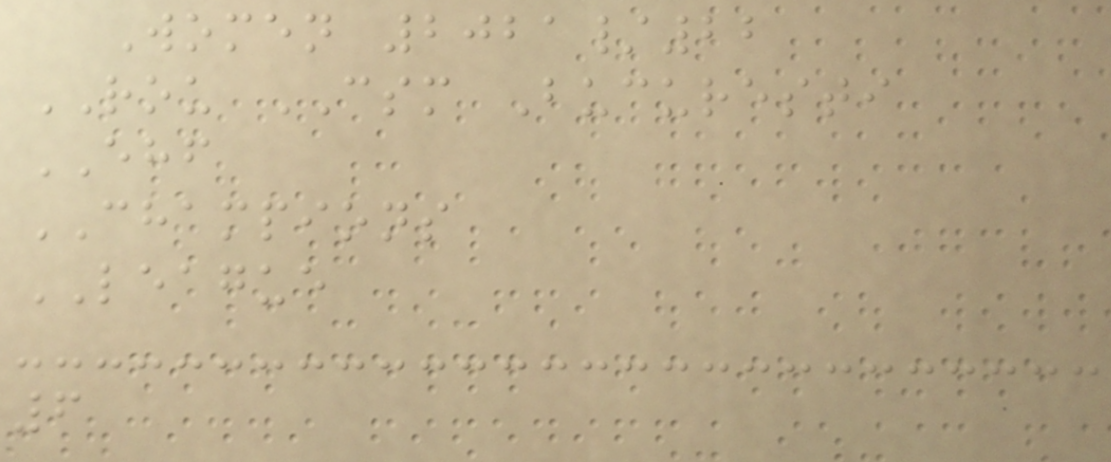Women 2021/22
ROU CSM Bucuresti
EHF
CHAMPIONS
LEAGUE
6
